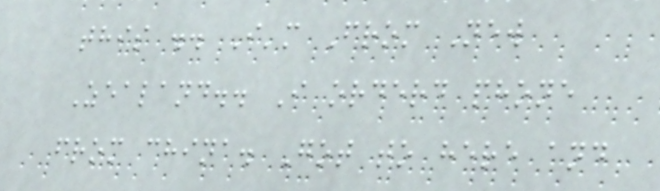this .. I'm From New
Zealand.. I orderd phone
from china. Got to here and
